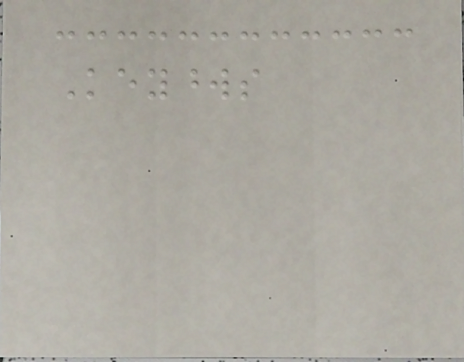Keywords
